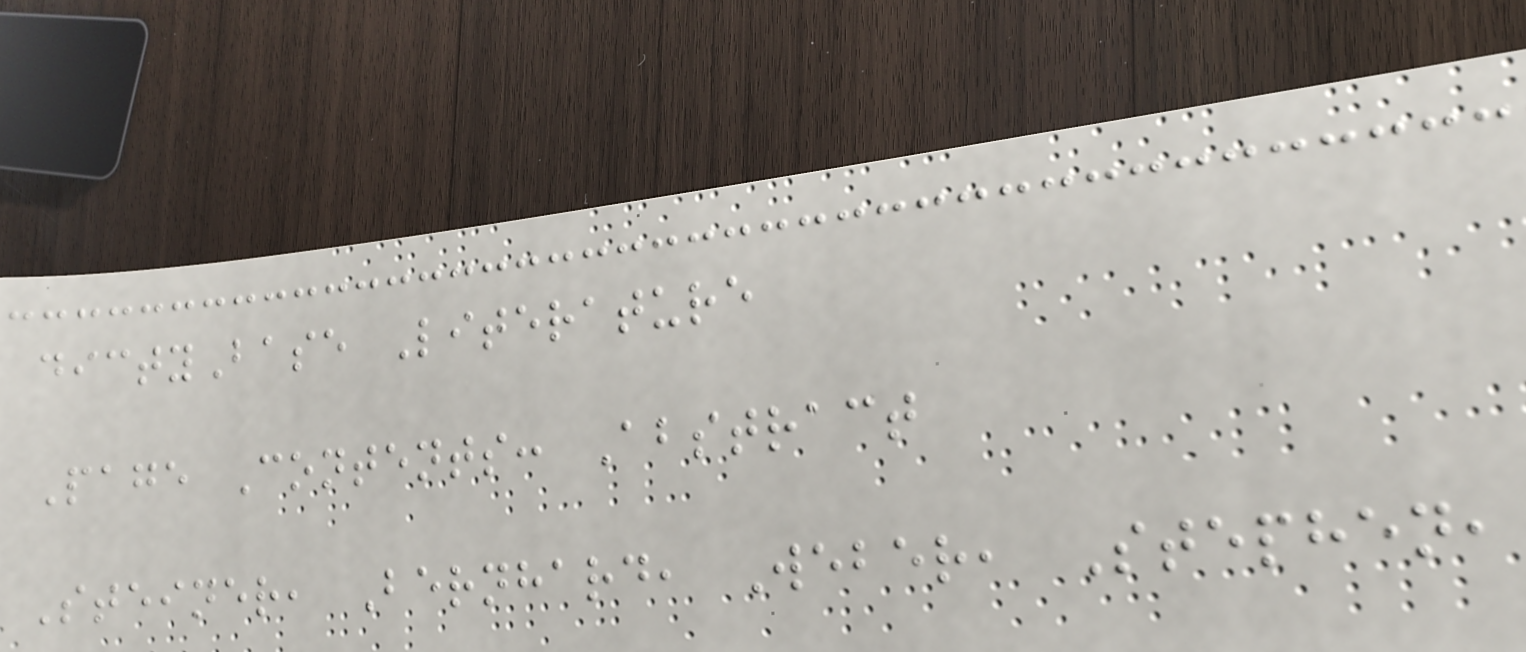dictyBase Literature
Page Contents: Abstract
Steiner, Bernhard, Weber, Stephen,
